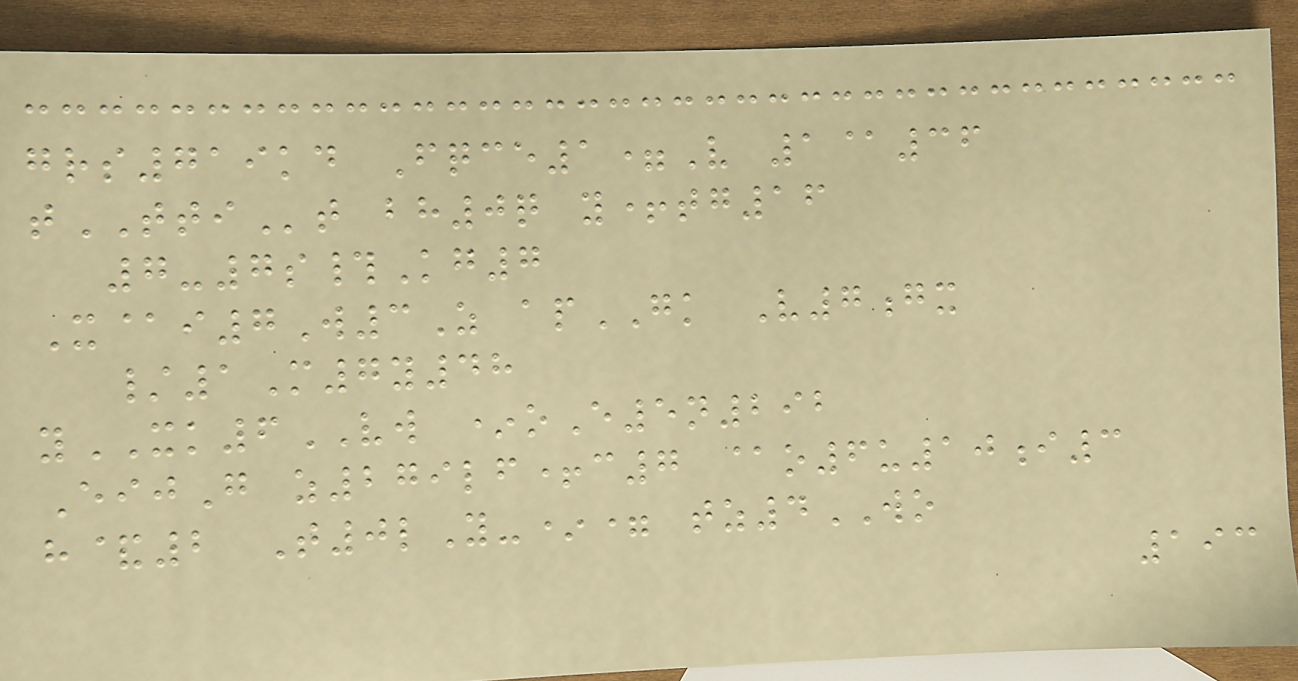grs719kd Fqce1=V 1@36
tTTIt bh0q y+tg16
7-7s#Kg7
X@i7W3Z apGK V7gx
/1M7y48
yXK6VW *oE5n292
EijG z279lf+c7 @o6u10i3
h&2 T0lY-*= tz4WO
193
